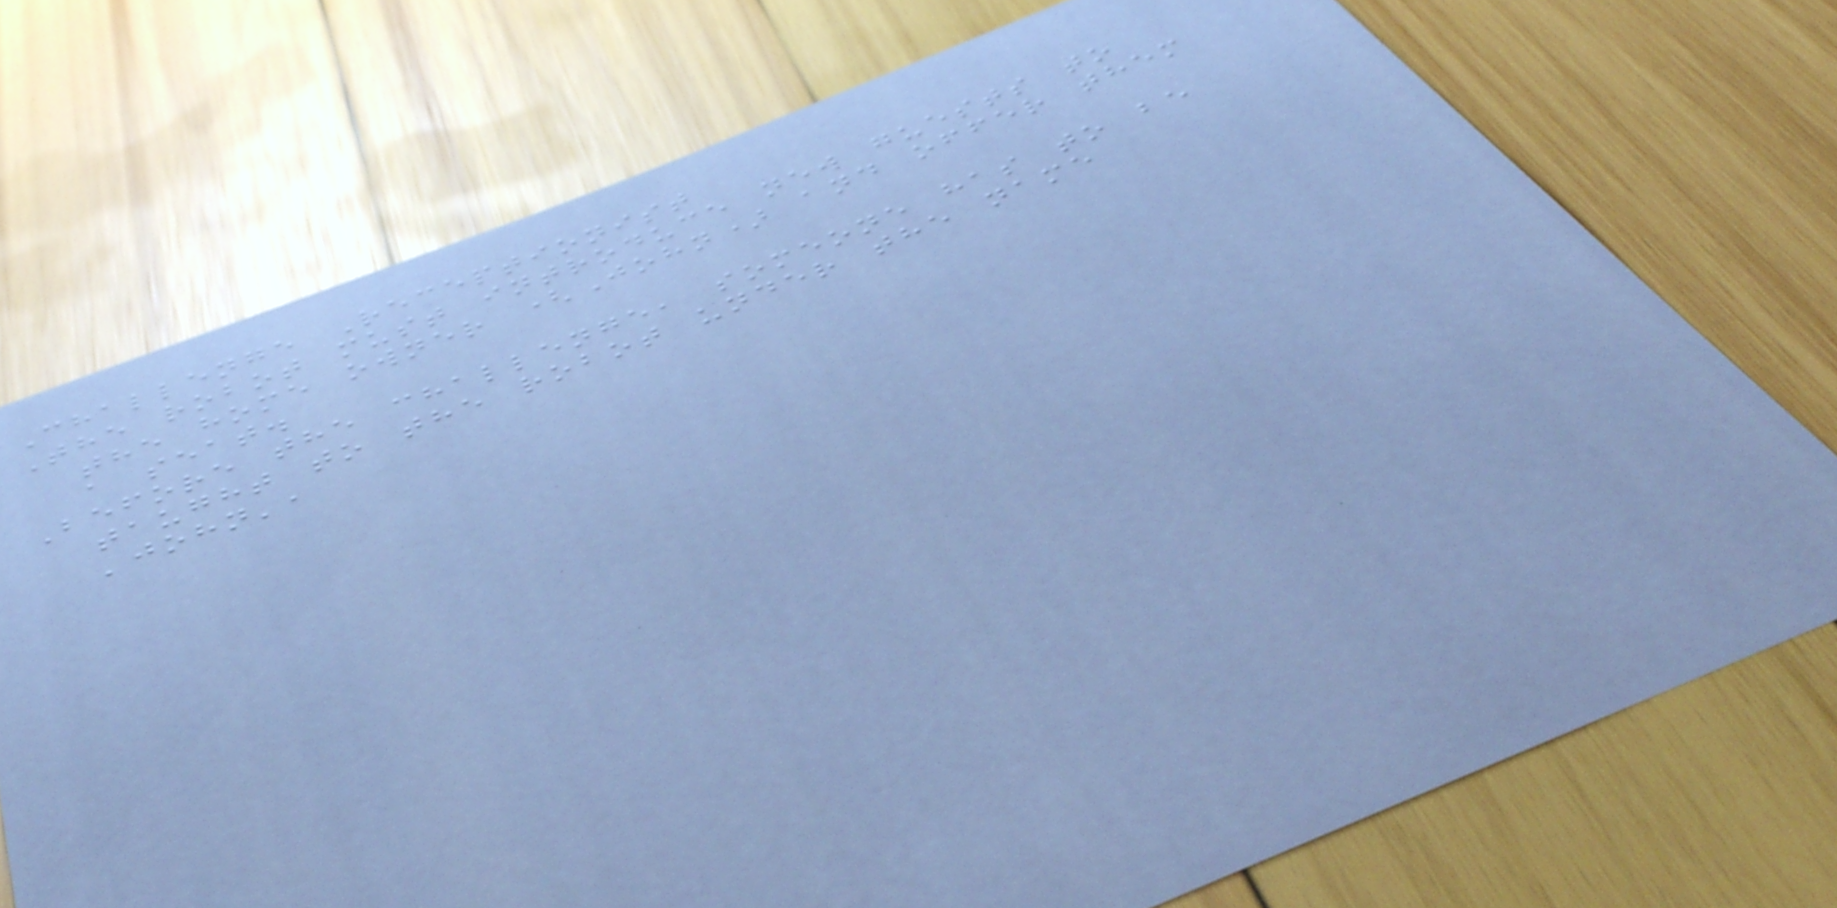Challenge Receptionist
The robot must introduce new guests to
the home owner (John) and offer them
a seat.
Before the challenge, someone has to be
taught to the robot under the name
'john',
